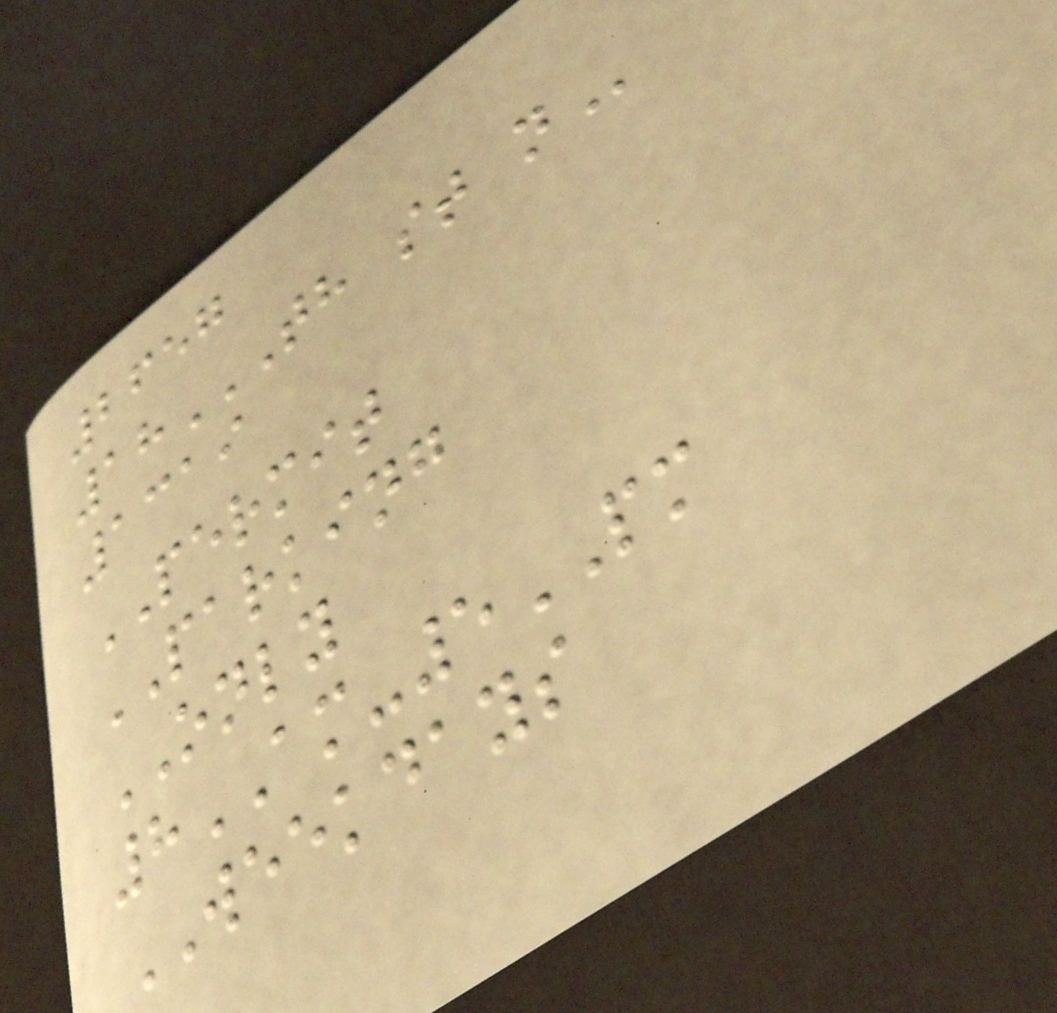2657
18TH ST N
1319
PERMIT
PARKING
ONLY
8AM-5PM
WEEKDAYS
